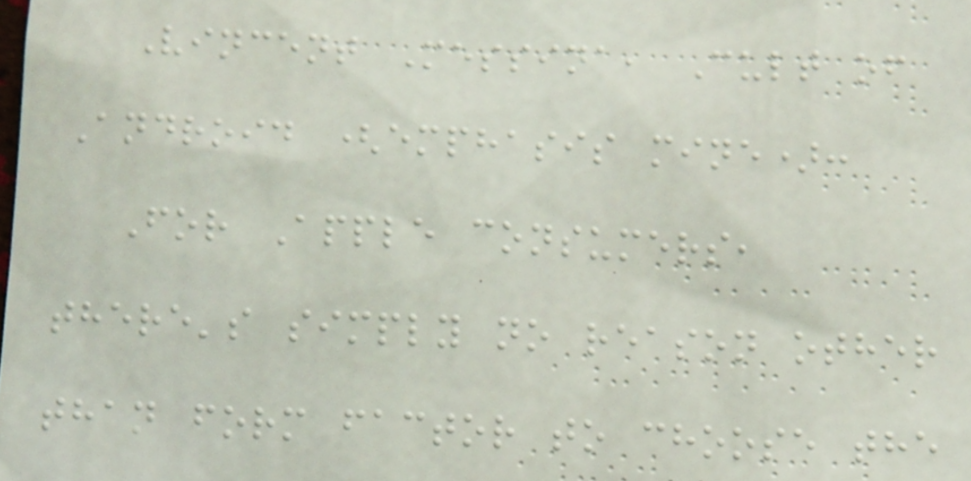Vincent Messina, Cult of
Android (emphasis mine):
For Apple consumers,
there's simply no reason other
than form factor to choose the
